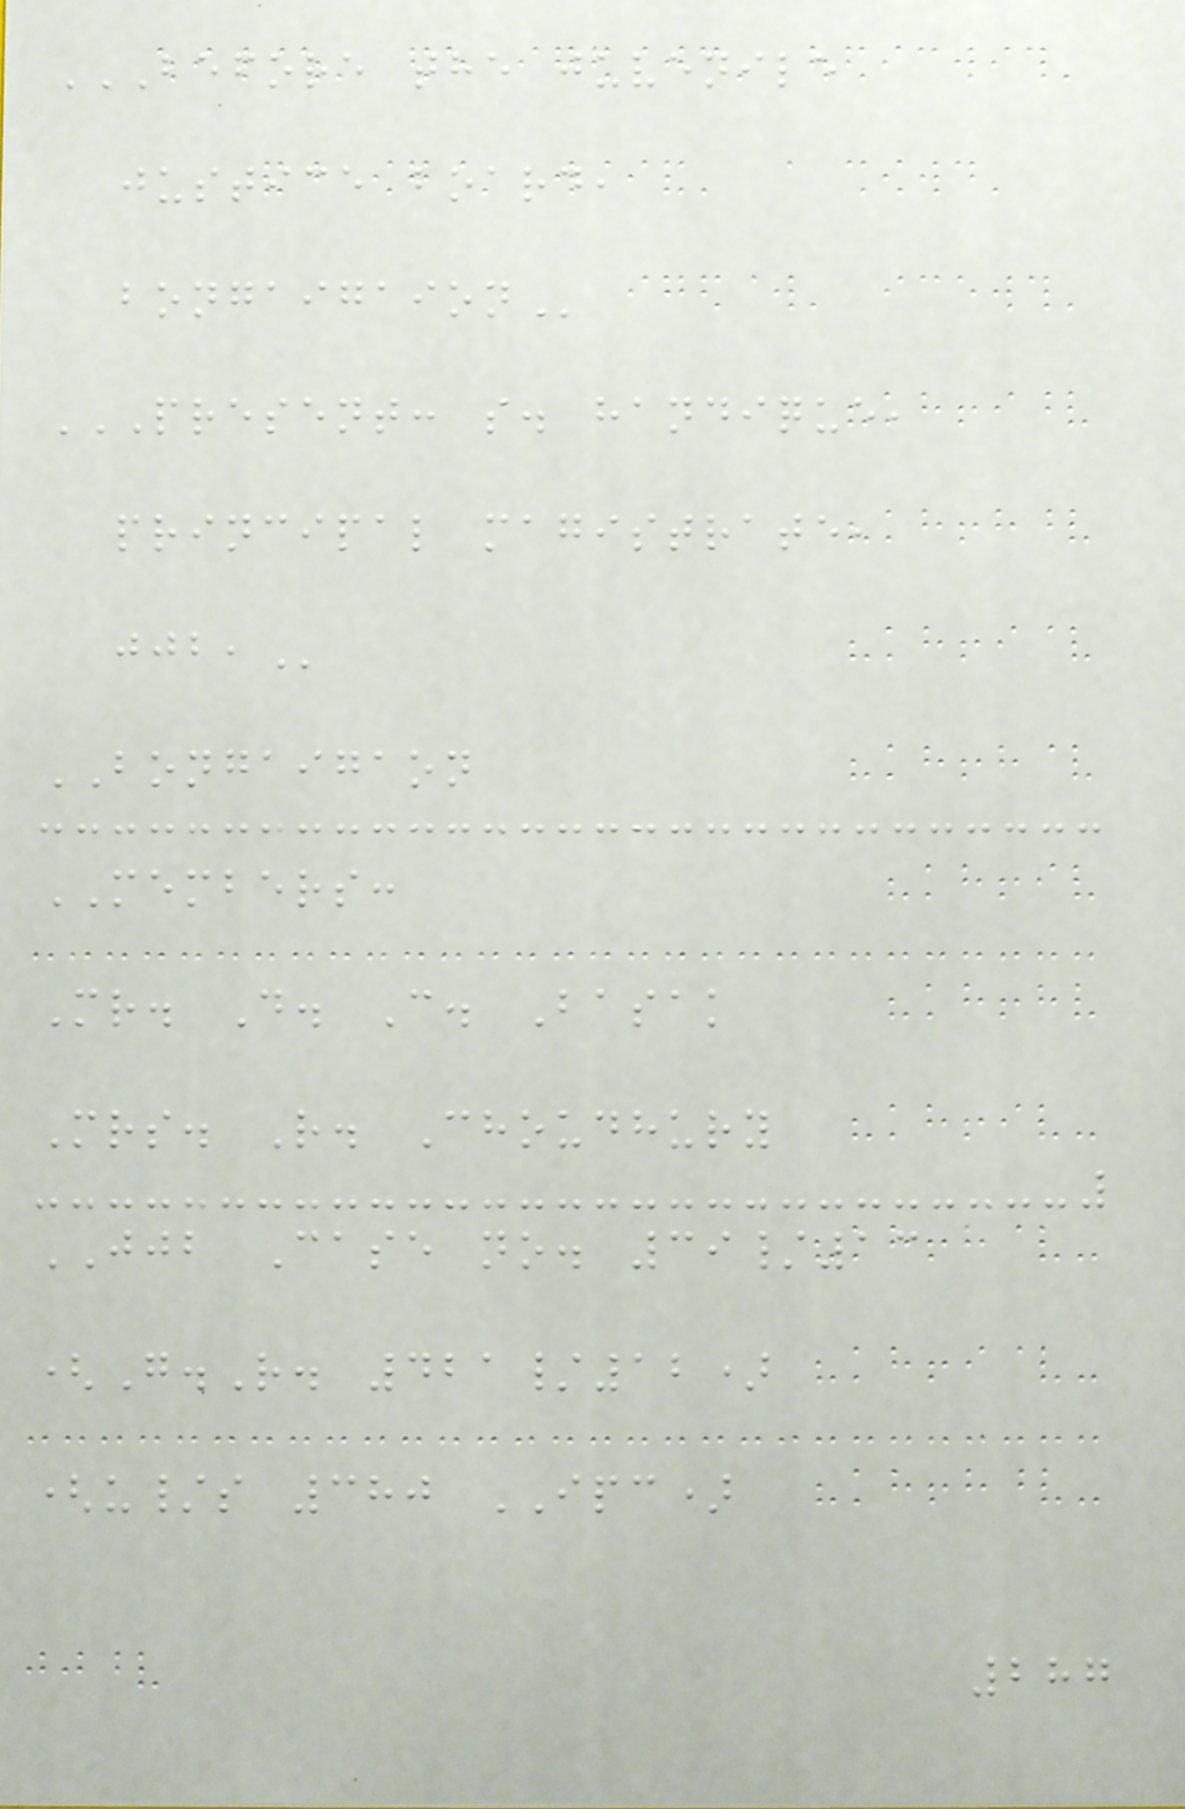BEFORE THE JUVENILE
JUSTICE BOARD,
BONGAIGAION
PRESENT: S. HANDIQUE,
PRINCIPAL MAGISTRATE,
JJB,
BONGAIGAON
MEMBERS:
Mr. D. C. Basak
Mrs. R. Choudhury
JJB Case no. 39/13
(G.R. 421/12)
(u/s 380 IPC)
287
